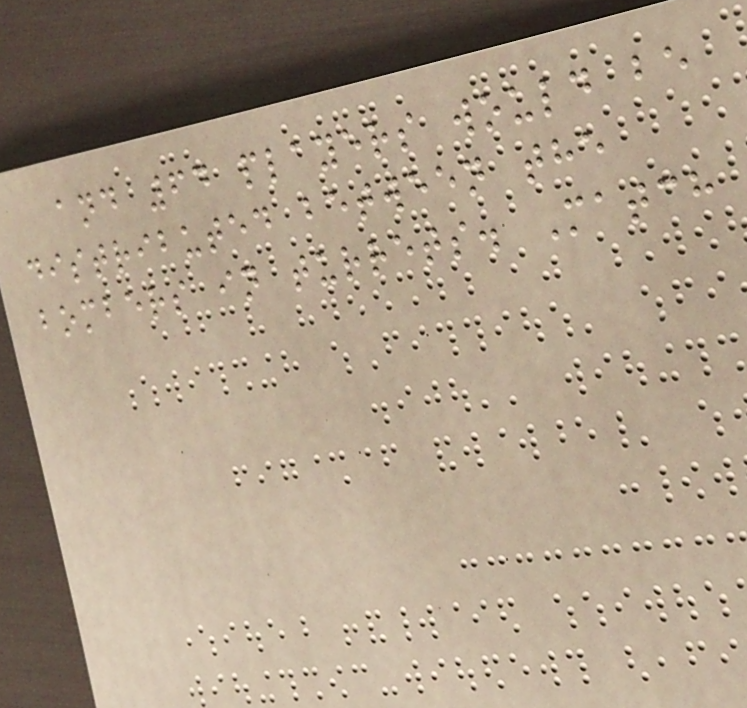and 64 players would be
distributed between the
bombers in turrets. Match
